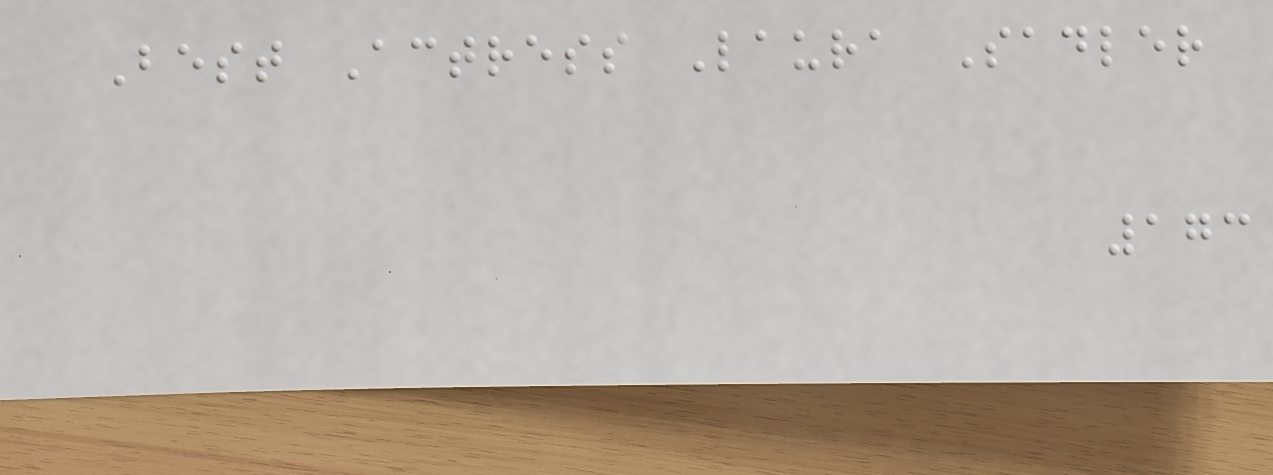Best Actress Laura Sadler
173
